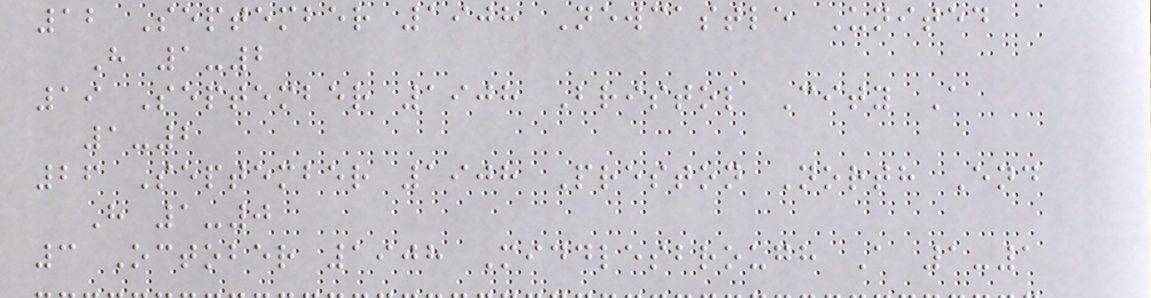12 September 1908 Newcastle United
H 1-2
19 September 1908 Bristol City A
1-2
26 September 1908 Preston North End
H 1-0
3 October 1908 Middlesbrough A 1-1
